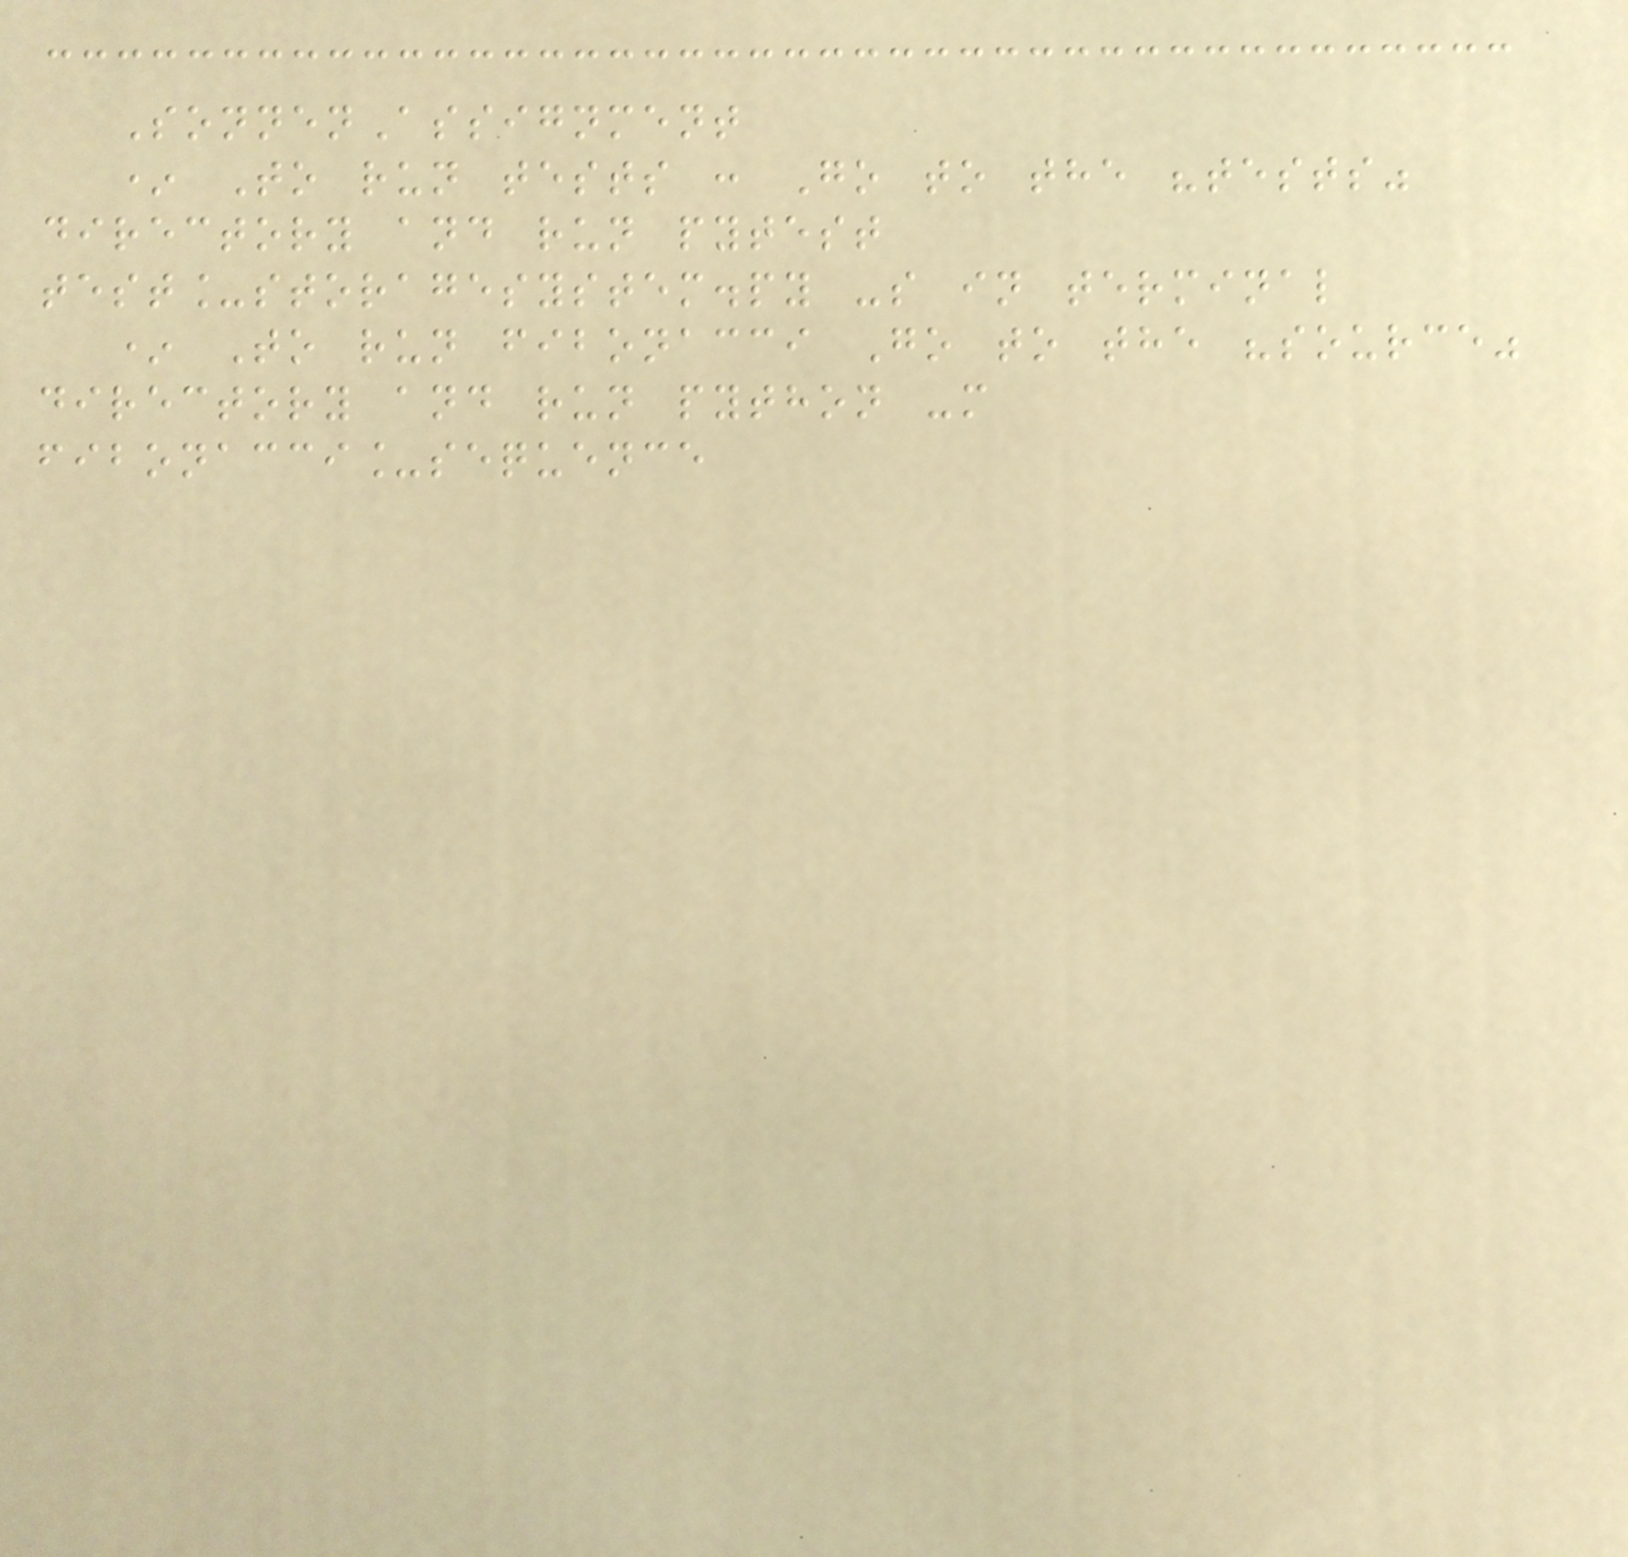SonnenAssignment
* To run tests : Go to the "tests"
directory and run pytest
test_storagesystem.py -s in terminal
* To run fibonacci Go to the "source"
directory and run python -m
fibonacci_sequence
